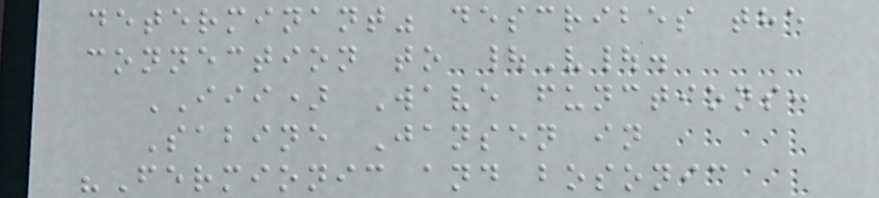determinant" describes the
connection to |V|.
III) Wave functions:
Sabine Jansen in
"Fermionic and bosonic
